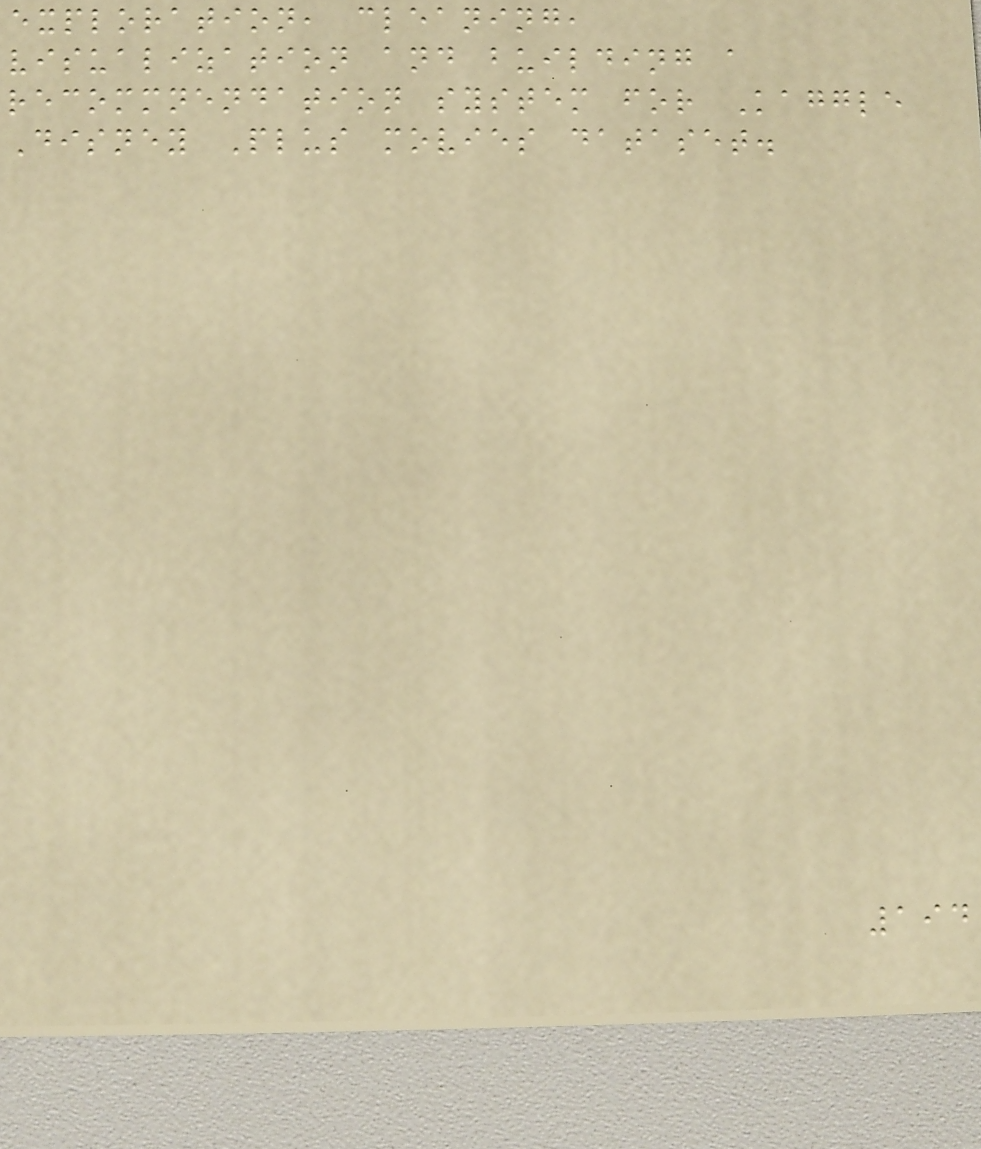exploration, cleaning,
visualization and building a
recommnendation system for Kaggle
Disney Plus movies dataset.
194
